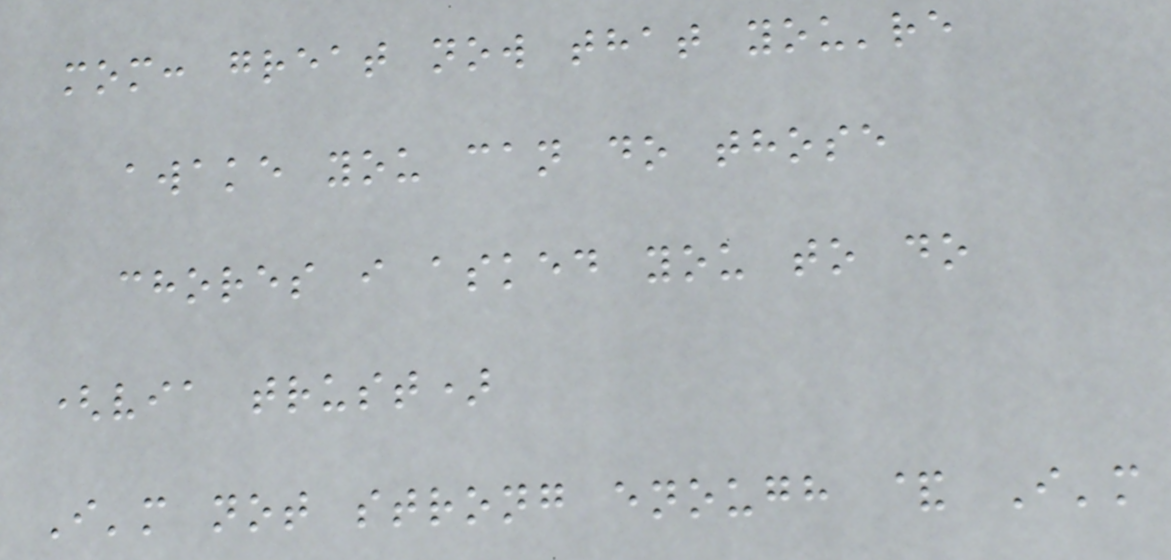mom: great now that you're
awake you can do those
chores i asked you to do
(via trust)
I'm not strong enough & I'm
